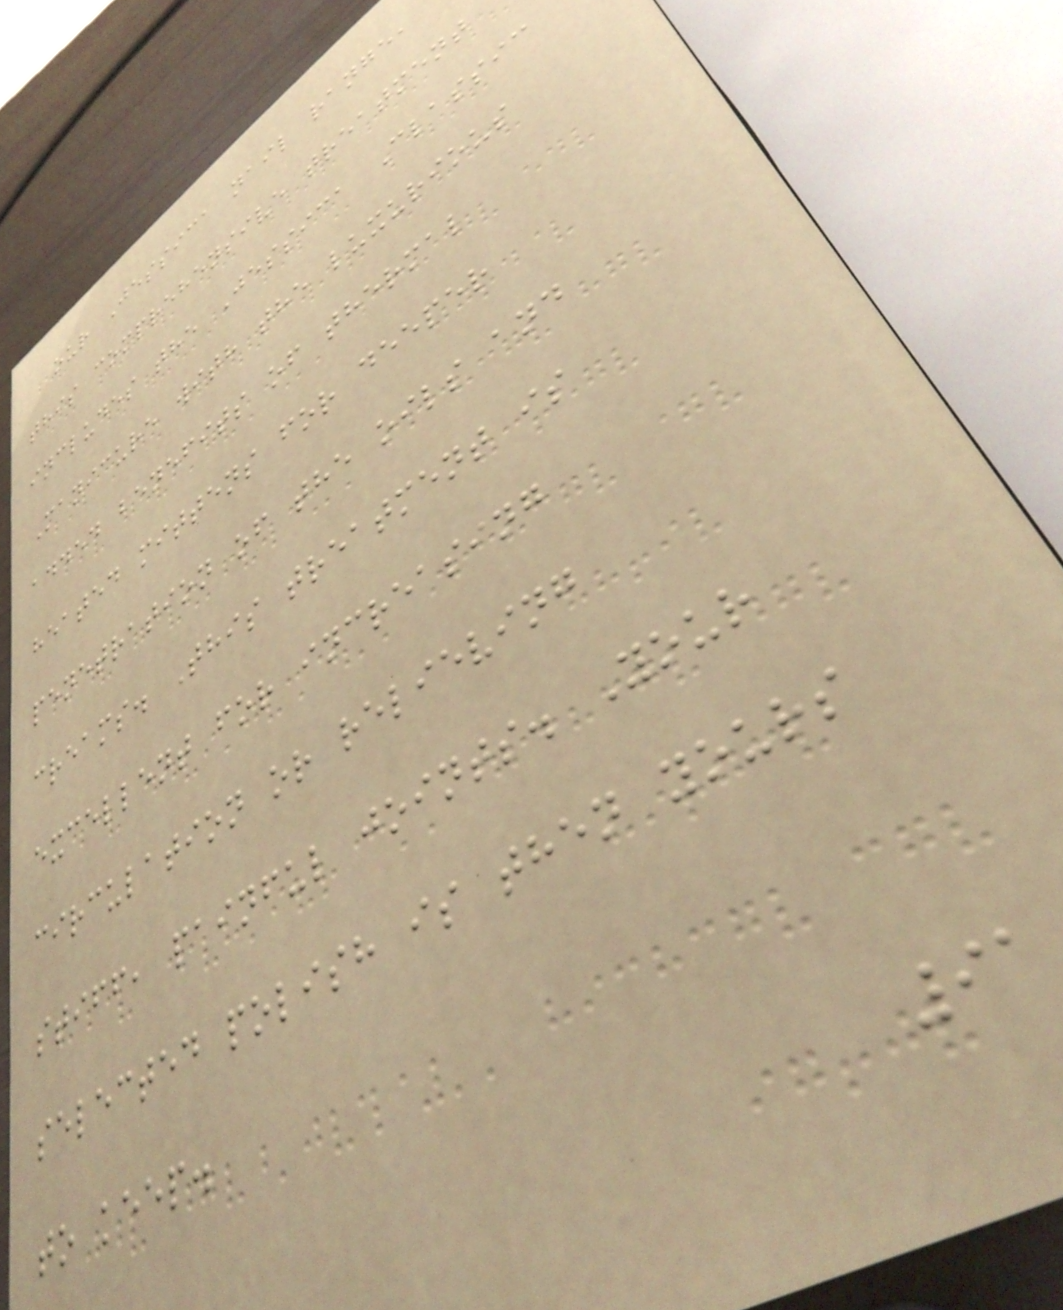our Jessica nail range,
this comprehensive treatment
includes the Jessica Classic
Manicure with the luxurious
added benefits of thermal
heated mittens for deeper
penetration of the oils and
creams. This treatment is
excellent for increasing
circulation or relieving
stiff, painful joints. Your
selected polish is then yours
to keep.
91
